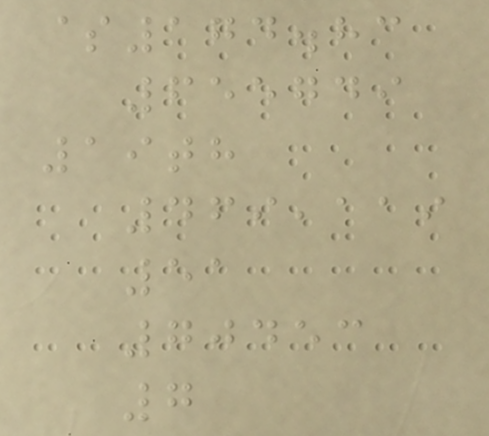$174.83
655749
19th
469,119
51
70453
7
